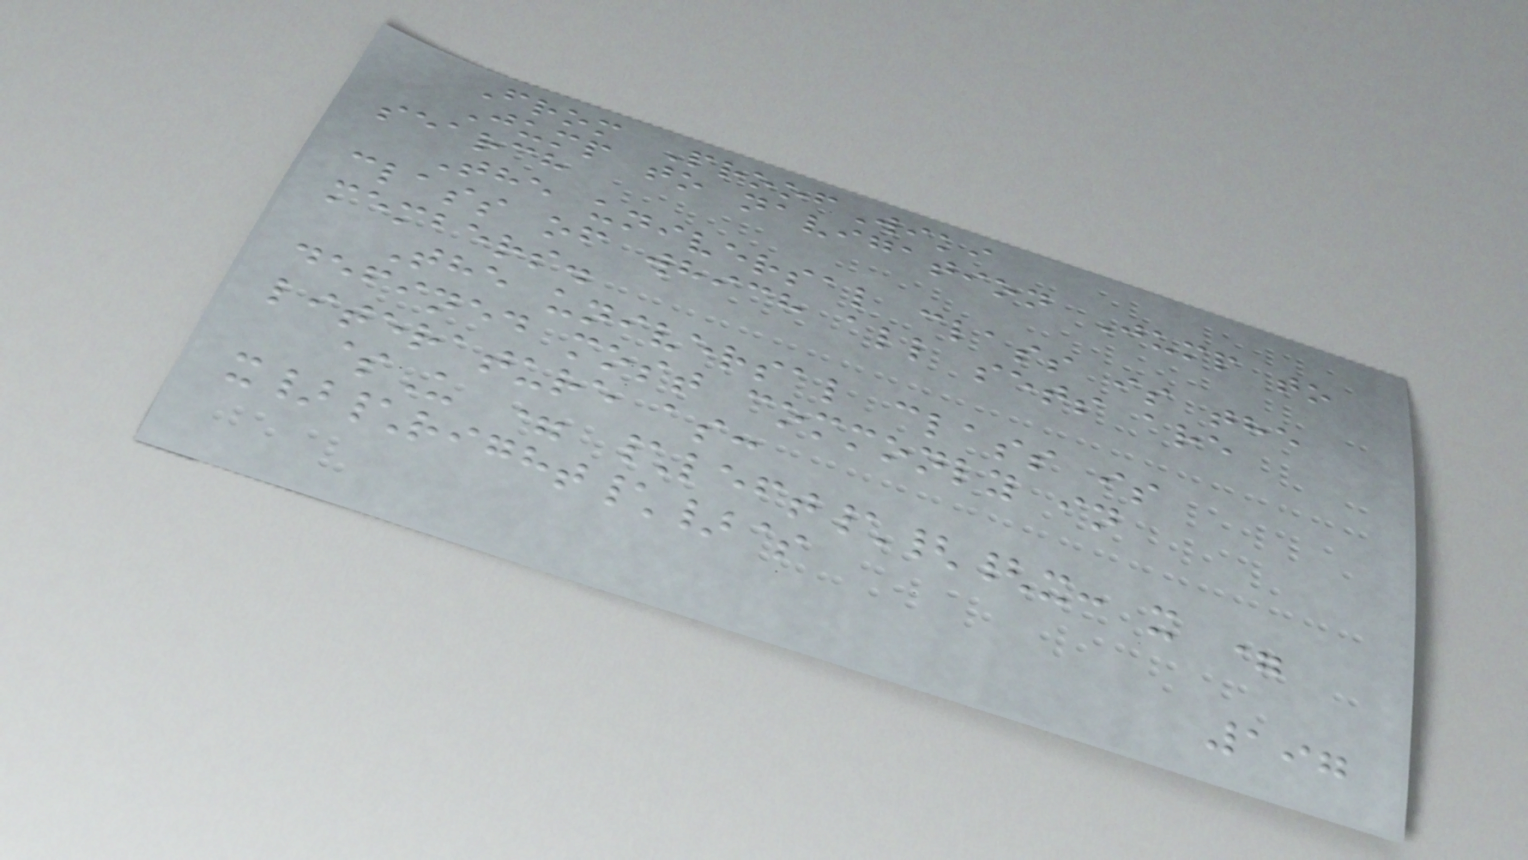From ProofWiki
Jump to navigation Jump to
search
The universal class is the
class of which all sets are
members.
The universal class is
defined most commonly in
literature as:
$U = \left\{{x: x =
x}\right\}$
197
